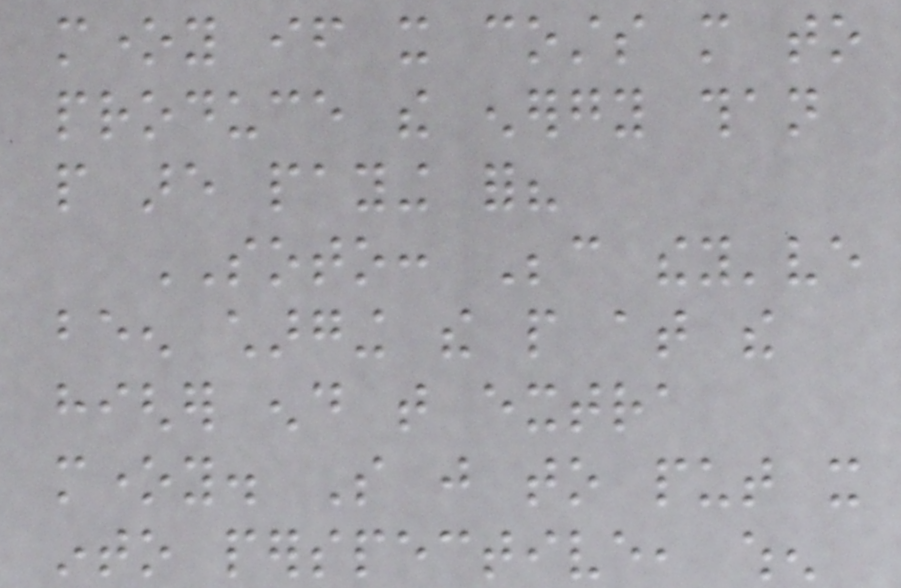money if it costs more to
produce the energy than
people are paying for?
SOTO: Because they've
been charging the people at the
higher end that extra
money. So just to put it
into perspective, when
